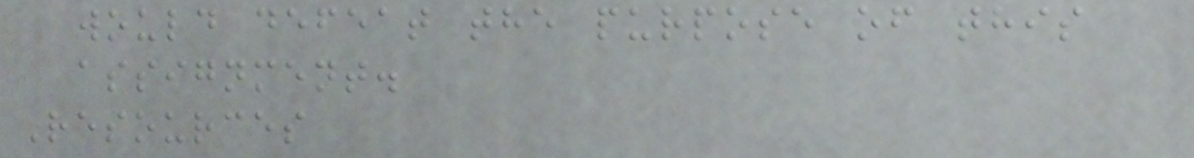would defeat the purpose of this
assignment.
Resources
